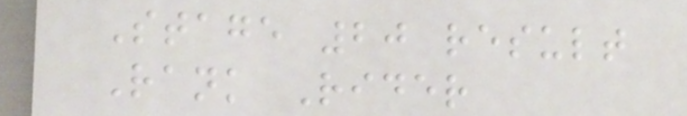Stage 20 result
Rank Rider
